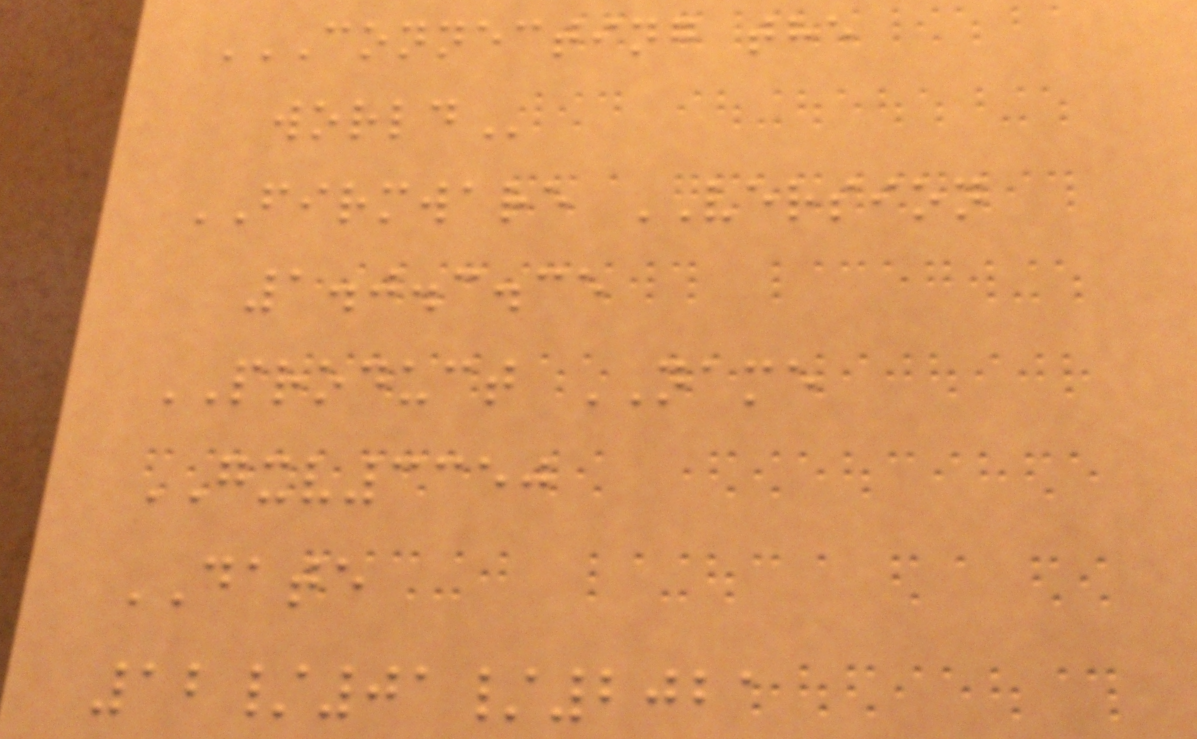CONNECTING THE
WORLD
FIRMWARE VERSION
1.0.3.35
PRODUCT NAME
GXV3350
DATE
12/01/2021
